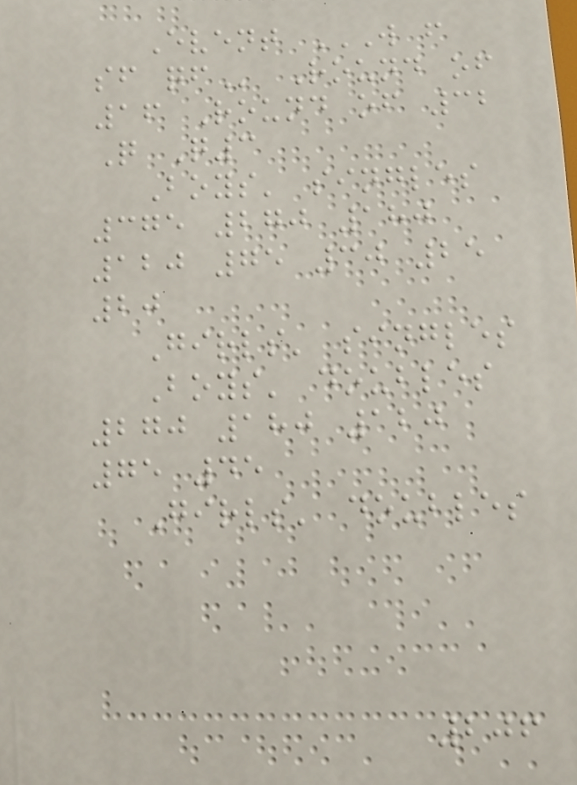Event W F
SF QF Round of
16 Round of 32
Q Q3
Boys' singles
375 270 180
120 75 30 25
20
Girls' singles
Boys' doubles
270 180 120
75 45
Girls' doubles
206
